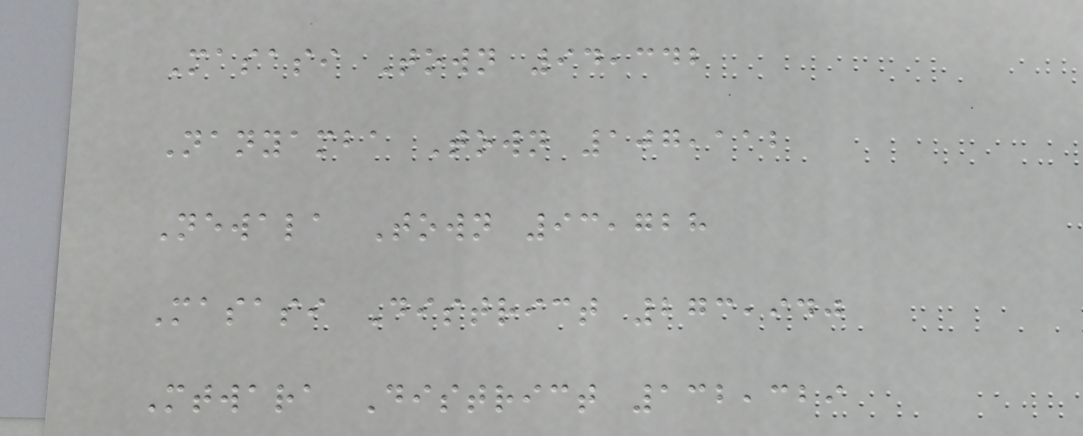Masasi Town 94,342
Nanyamba Town 107,112
Newala Town 93,728
Masasi District 273,940
Mtwara District 132,329
